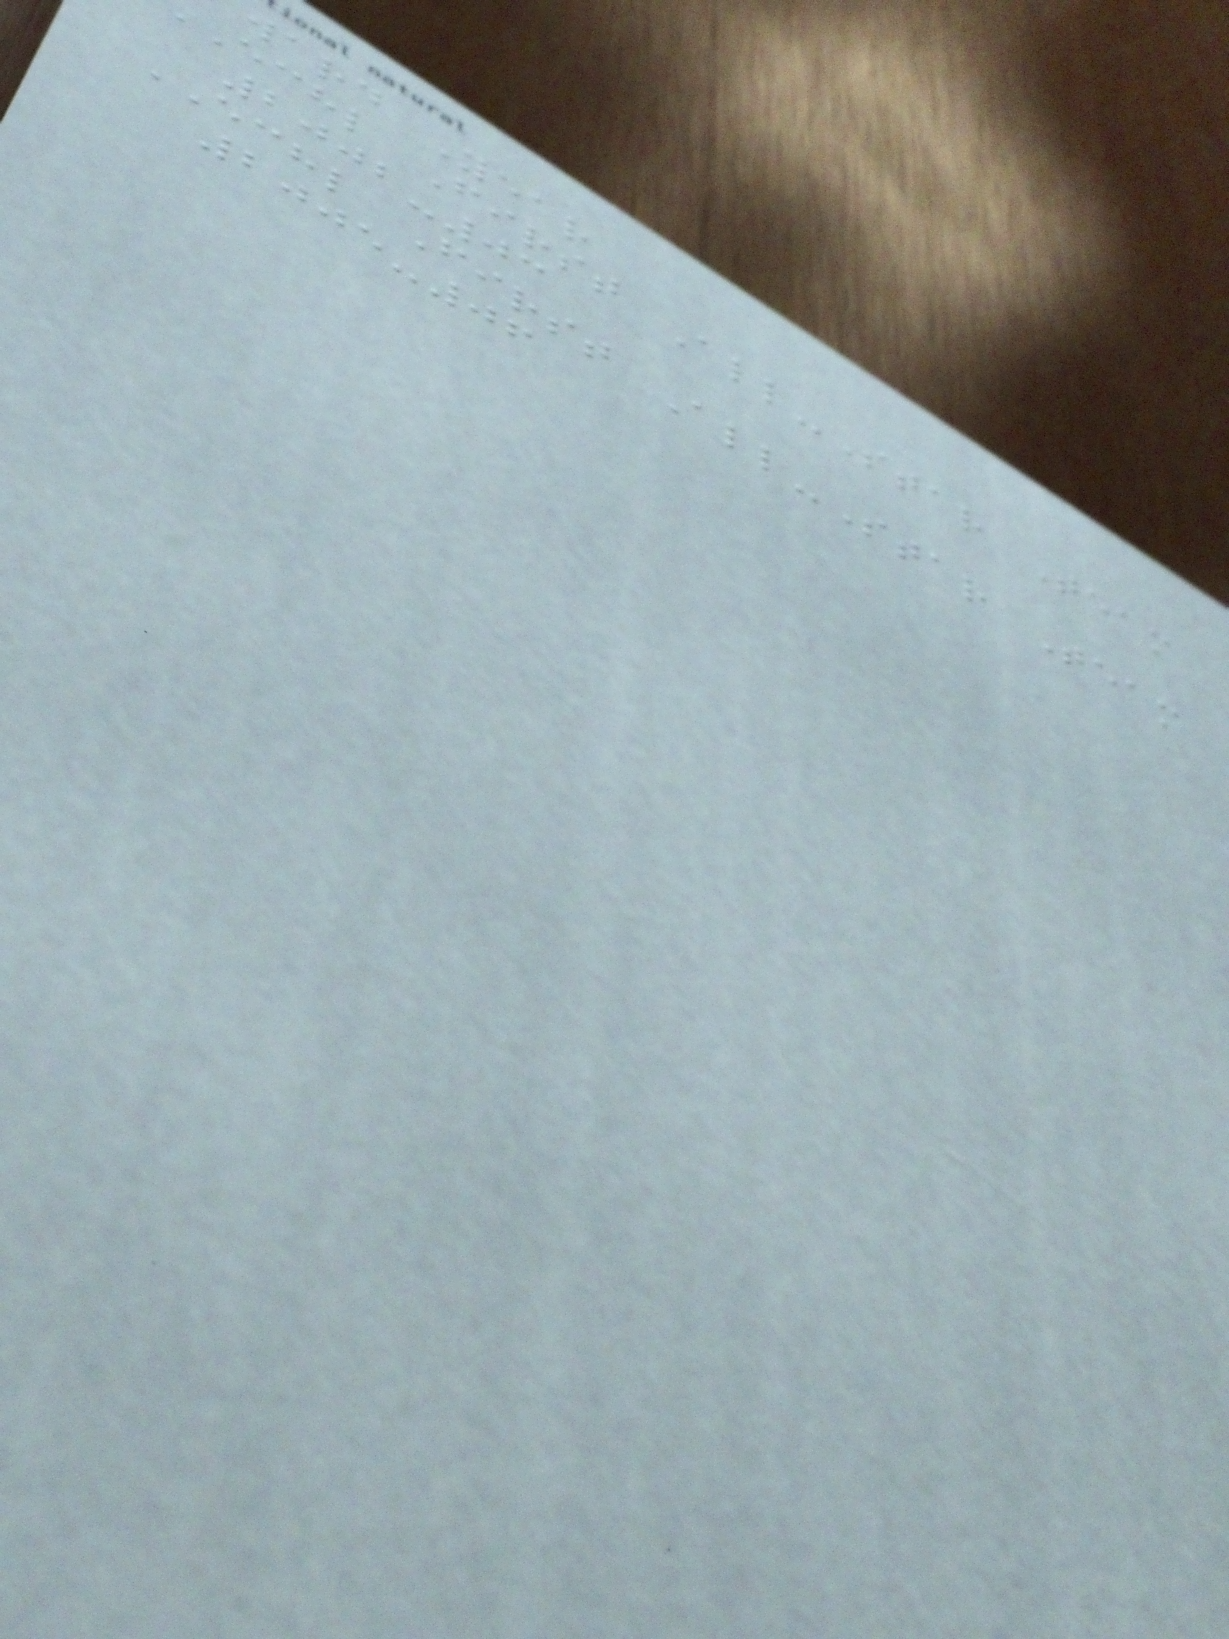ward Year
echl First All-Star Team
2002-03
ECHL First All-Star Team
2005-06
